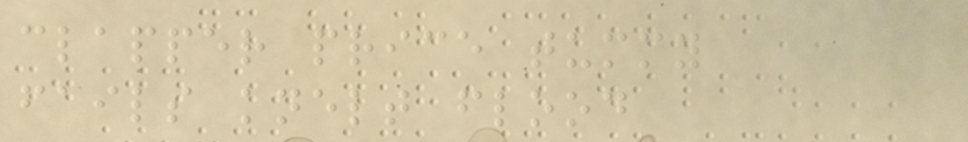clapper price tummy
fails knelt flood
